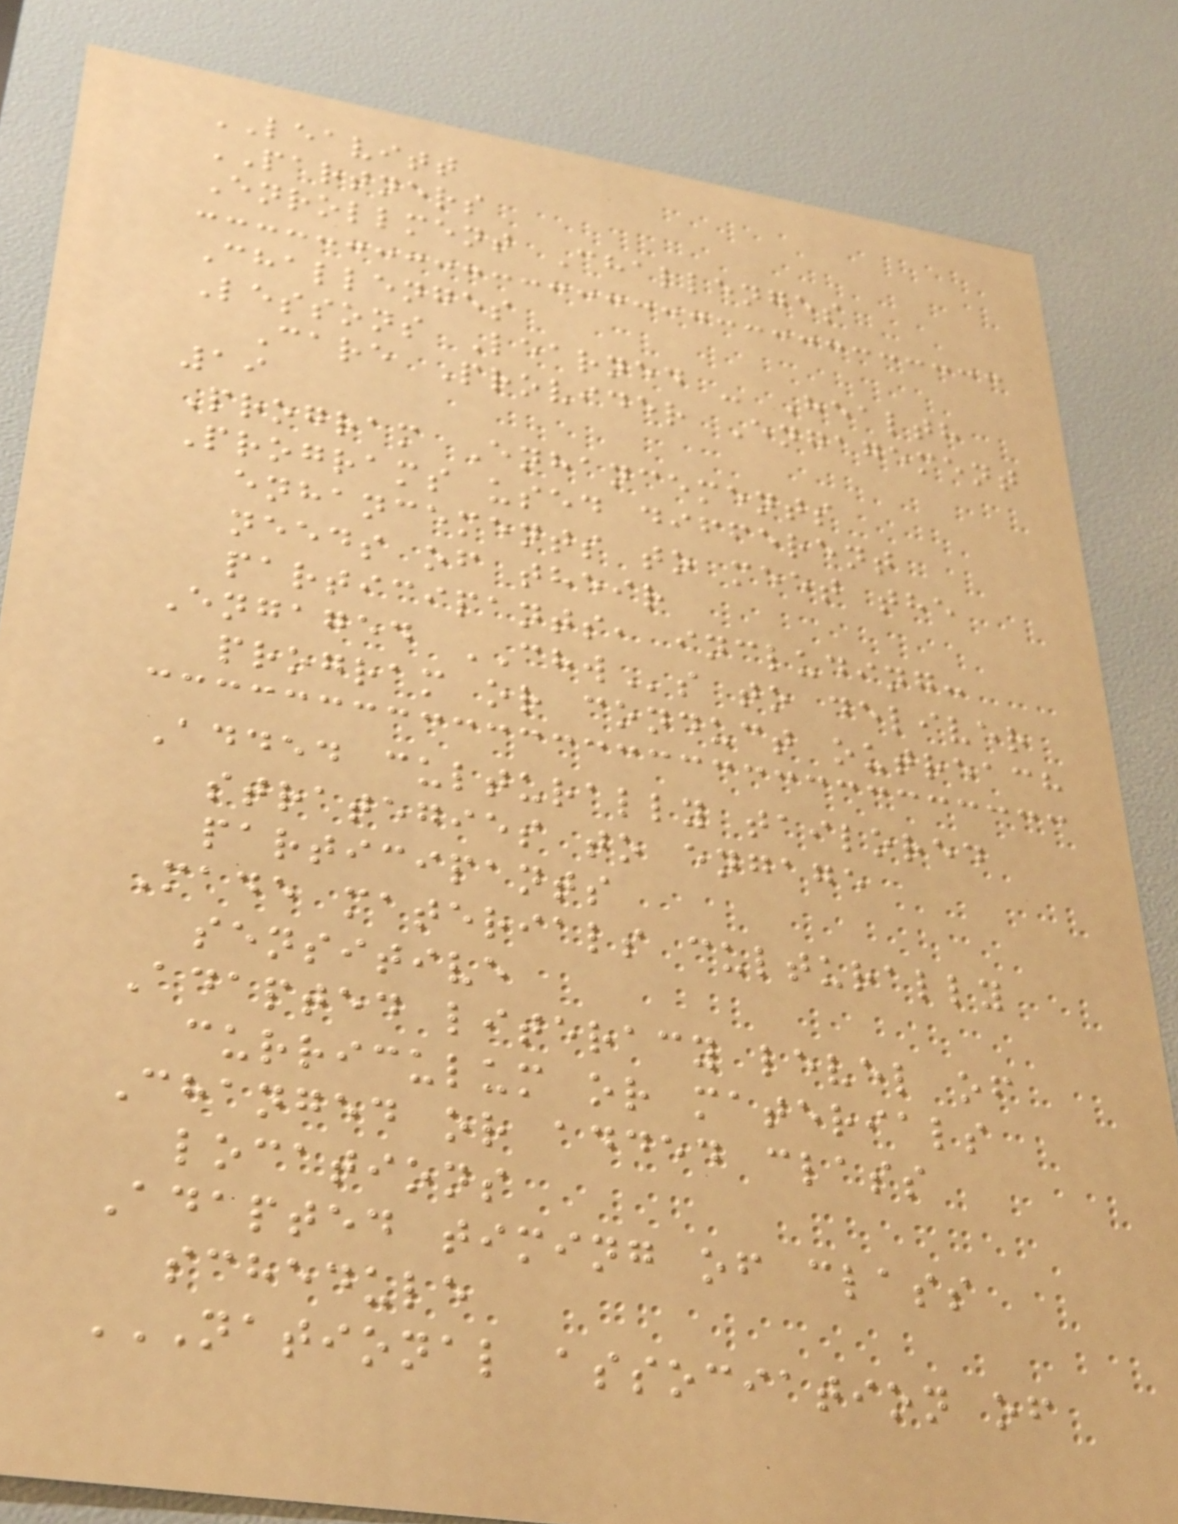LEAVITT
PARTNERS
Enrollment Challenges
Challenges
Lessons Learned - Health
Care Provider Engagement
19
Program Enhancements
Programs used different
enhancements to meet the
needs of their
participants, including:
Engaged CHWs to deliver
program or conduct outreach
Added culturally tailored
strategies to engage
participants
Made materials culturally
sensitive
Adapted literacy level of
curriculum or materials
Changed or added class
locations
Adapted timing of class
schedule
NATIONAL ASSOCIATION OF
